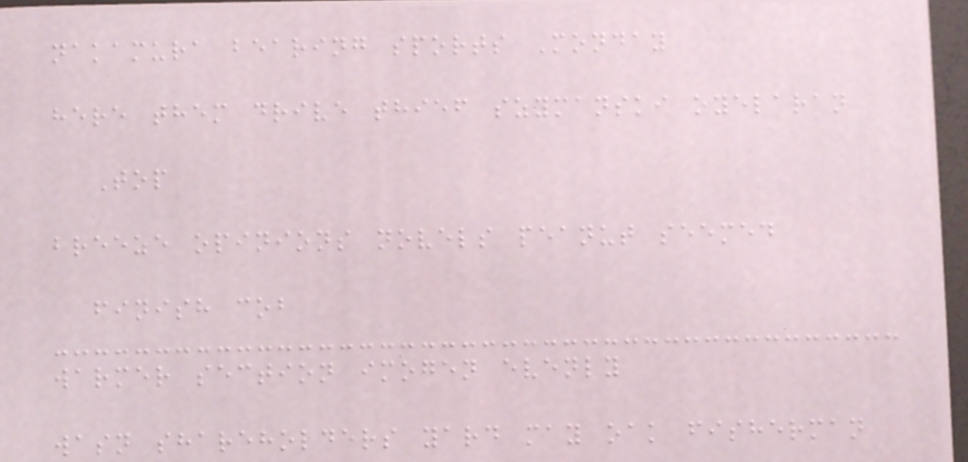nakamura bearing sports Monday
here them drive thief szymanski oyelaran
Top
breeze opinions novels peanut seemed
finish cob
warmer section imogen evenly
wasn shareholders yard may oak fisherman
